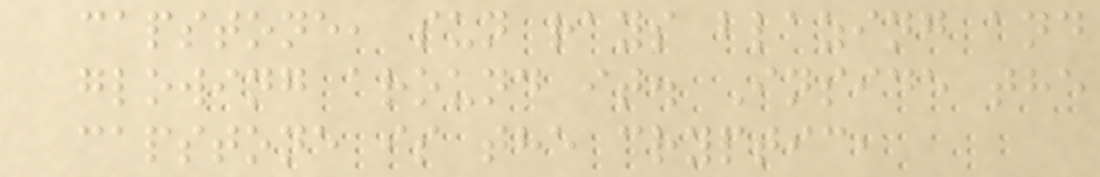capstone, sun rays blazing and
glowing around it. Inside the
capstone is the cryptic,
